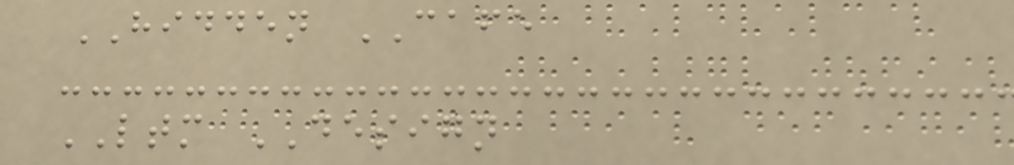HIDDEN CAFE
LTM DESIGN
